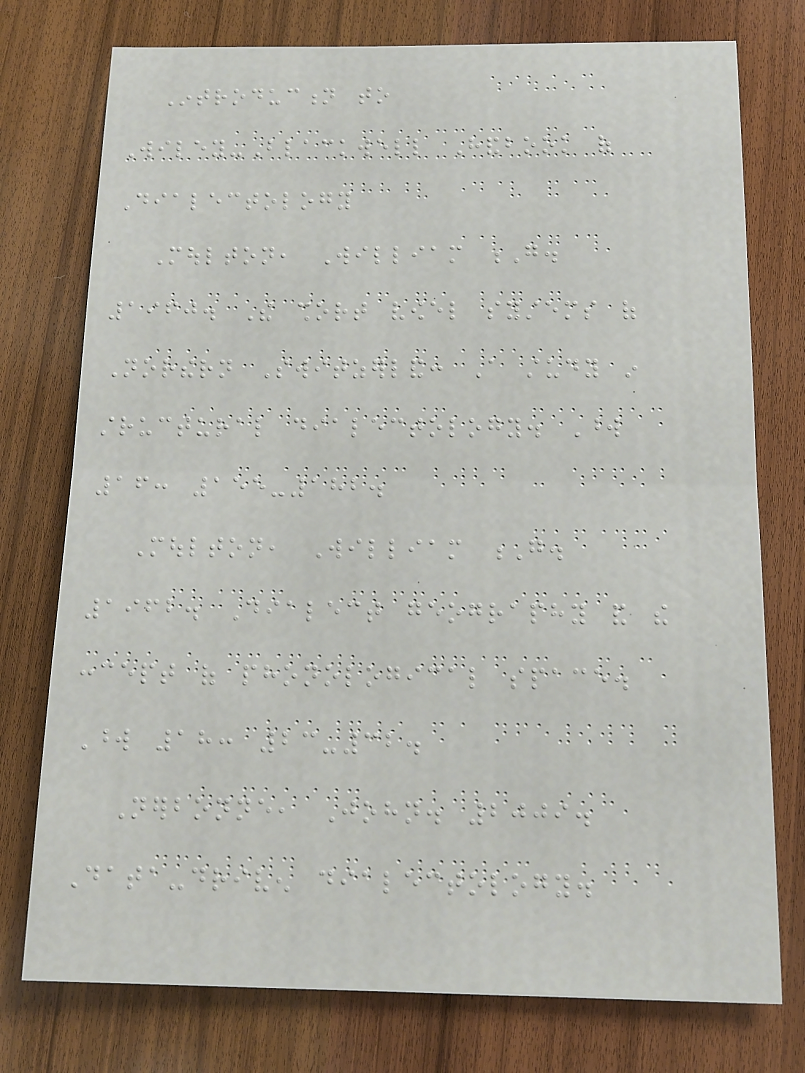Introduction to
Wiley-Blackwell Handbook of
Dialectology
Moulton, William G.
1960. The short vowel systems of
Northern Switzerland: A study in
structural dialectology. Word
16: 155-182.
Moulton, William G.
1962. Dialect geography and the
concept of phonological space.
Word 18: 23-32.
Nerbonne, John. 2009.
Data-driven dialectology.
